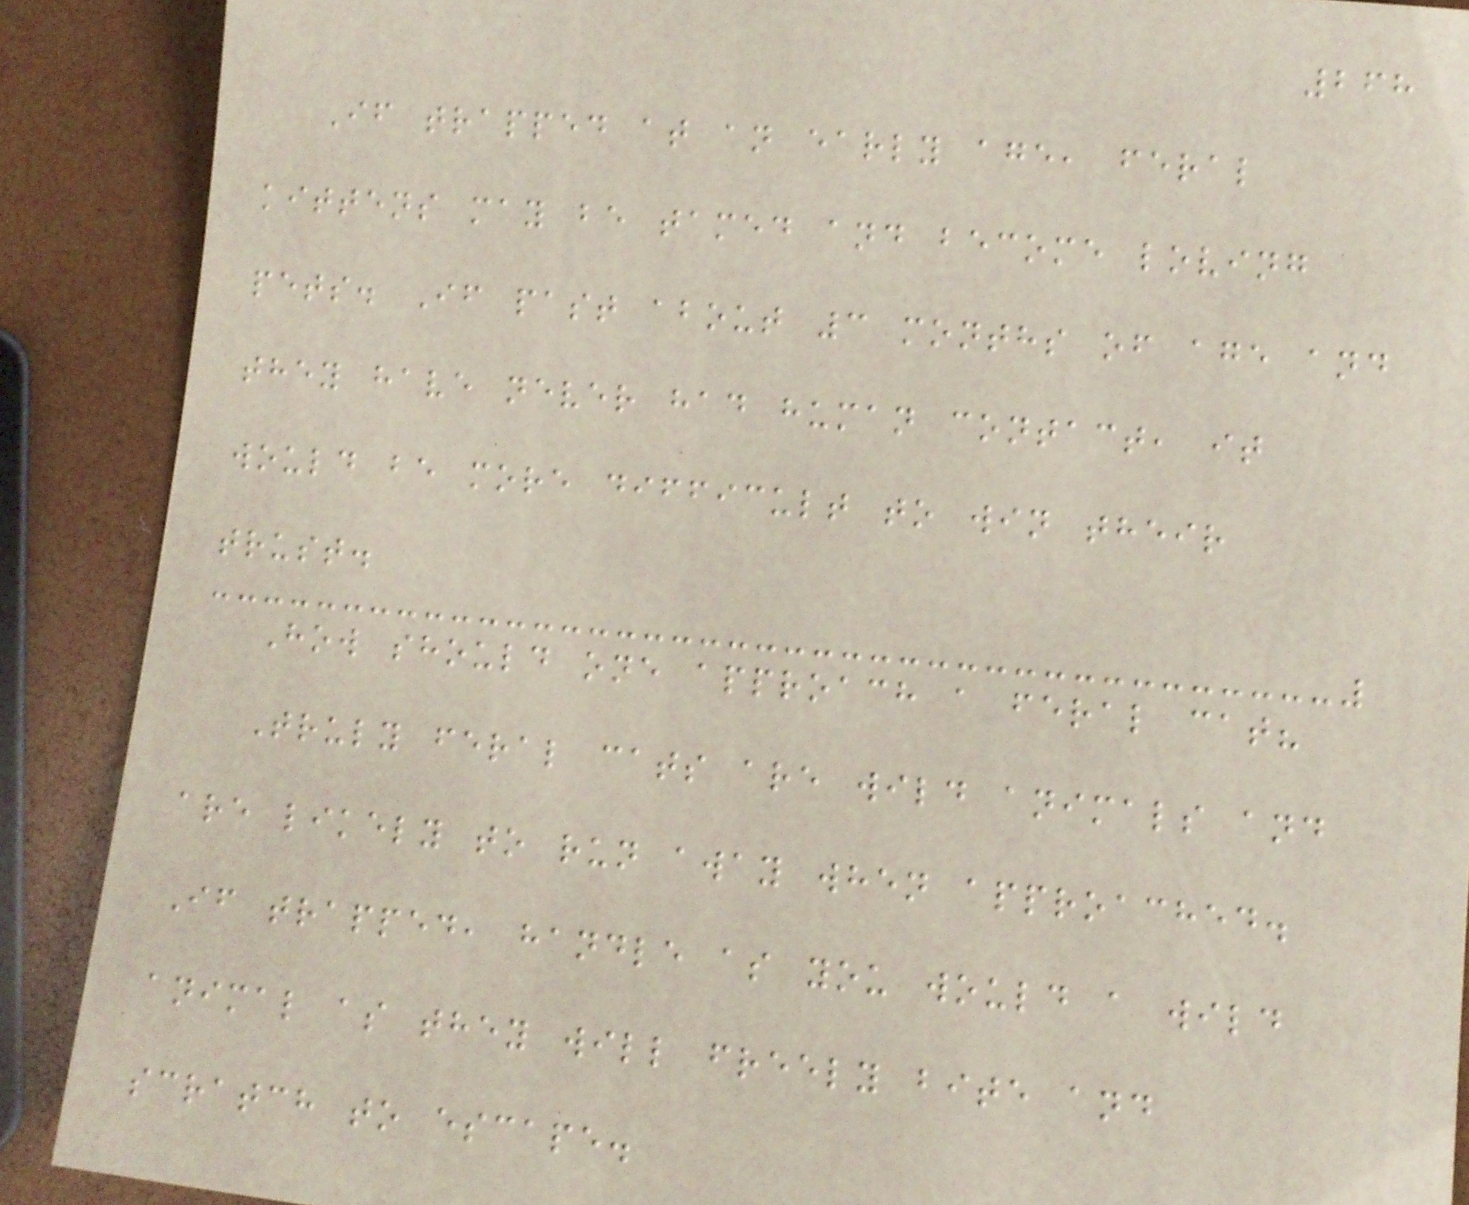268
If trapped at an early age, feral
kittens may be tamed and become loving
pets. If past about 3 months of age and
they have never had human contact, it
would be more difficult to win their
trust.
How should one approach a feral cat?
Truly feral cats are wild animals and
are likely to run away when approached.
If trapped, handle as you would a wild
animal as they will freely bite and
scratch to escape.
